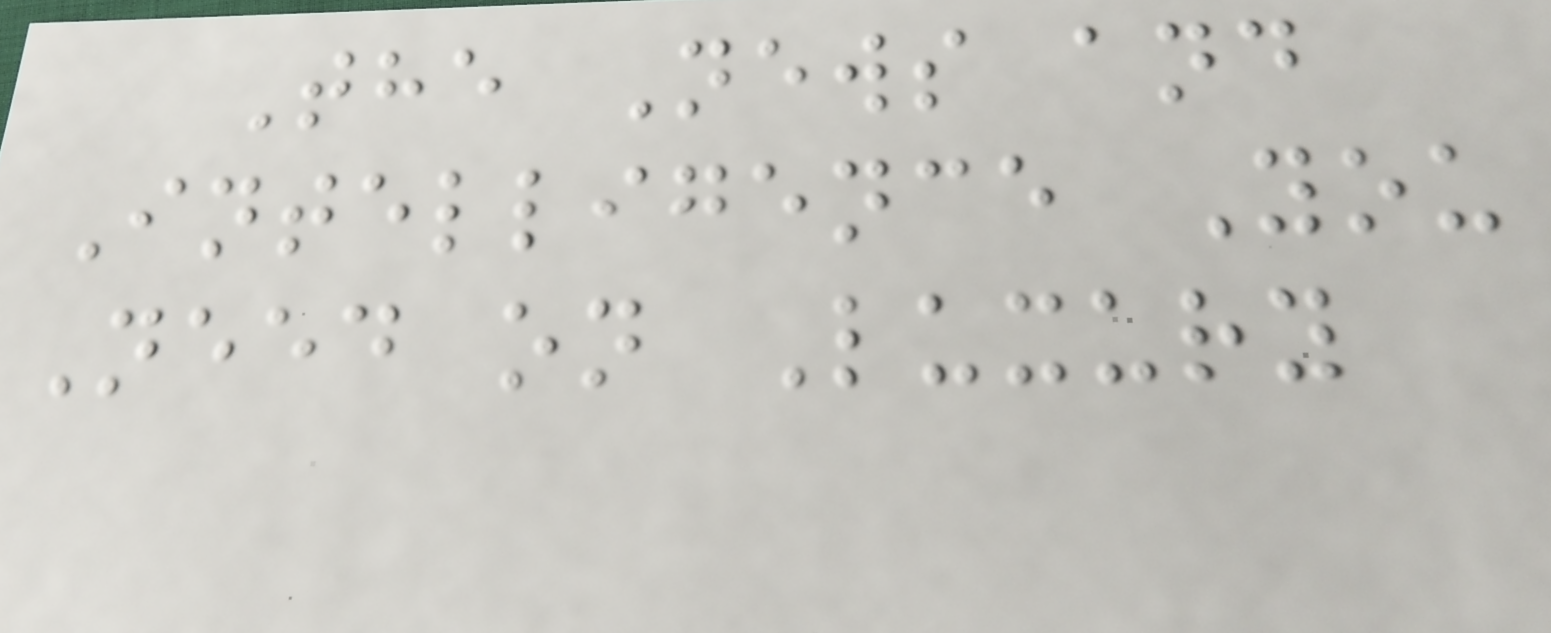The News and
Intelligence You
Need on Luxury
